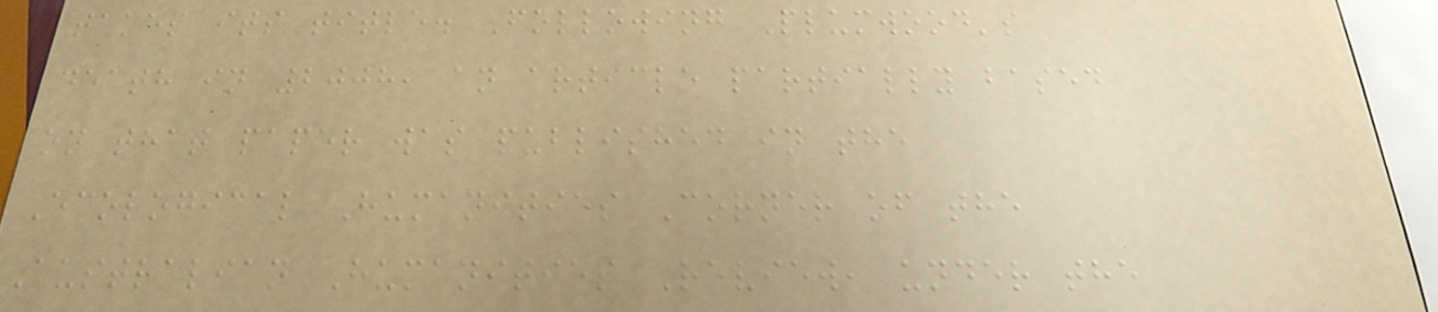takes its title. Following Plumwood's
death in 2008, an article partially based
on that paper was published in the
Ecological Humanities Corner of the
Australian Humanities Review, under the
